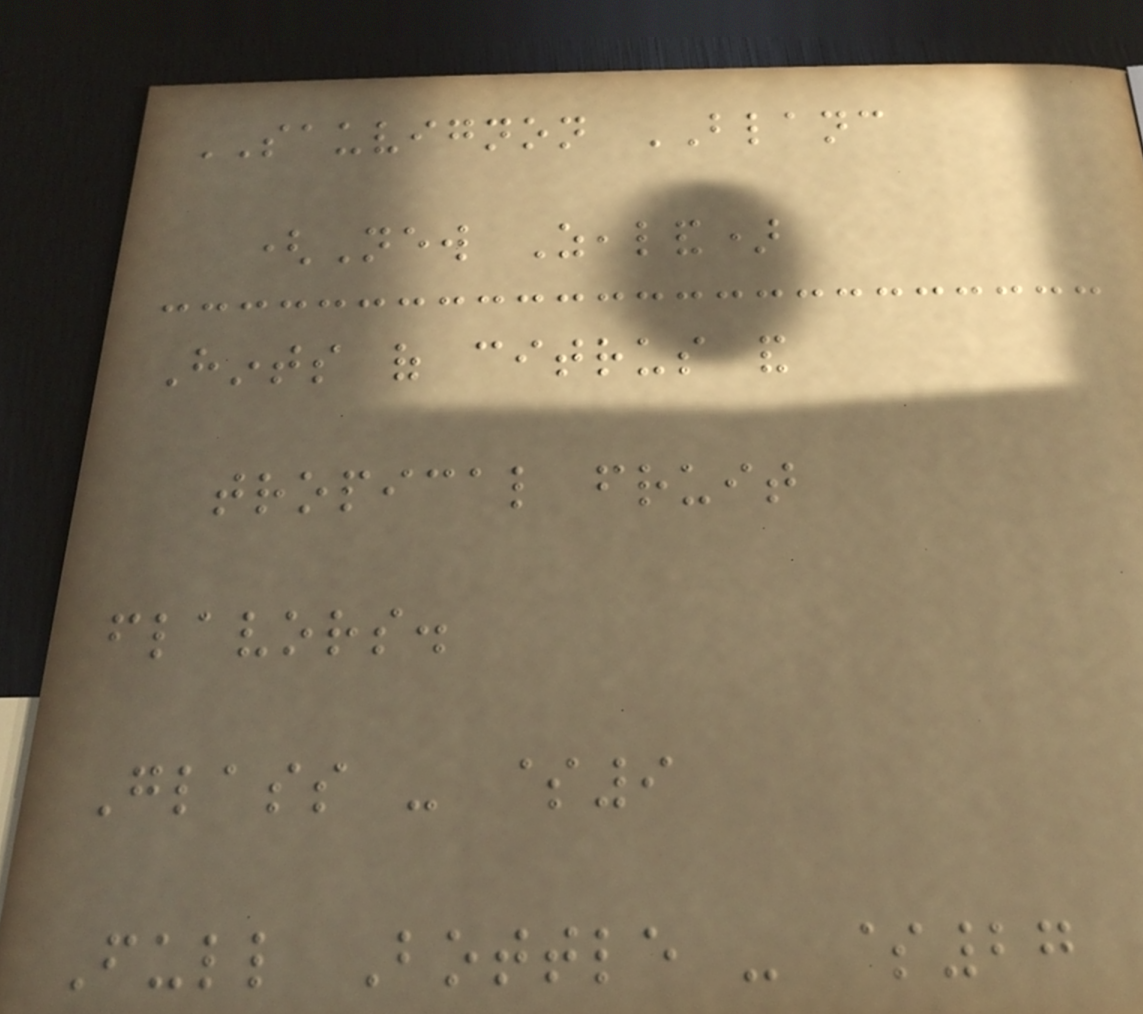SAUVIGNON BLANC
(New Zealand)
Hints of citrus and
tropical fruit
flavors.
Glass - $9
Full Bottle - $27
